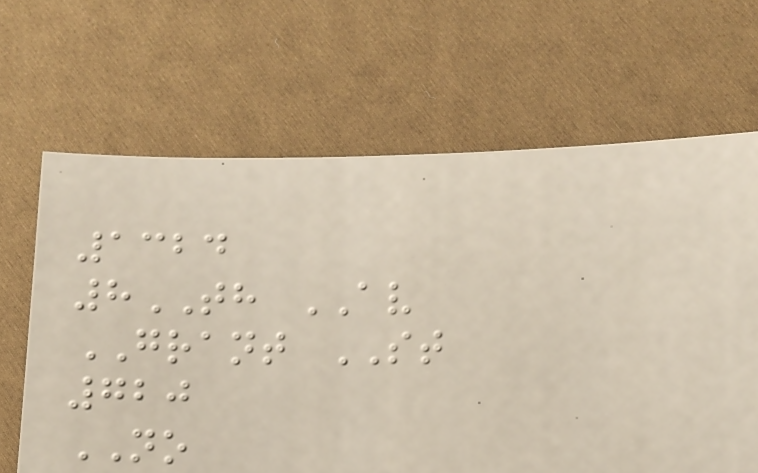1324
8TH AV
GRANT ST
720
NO
